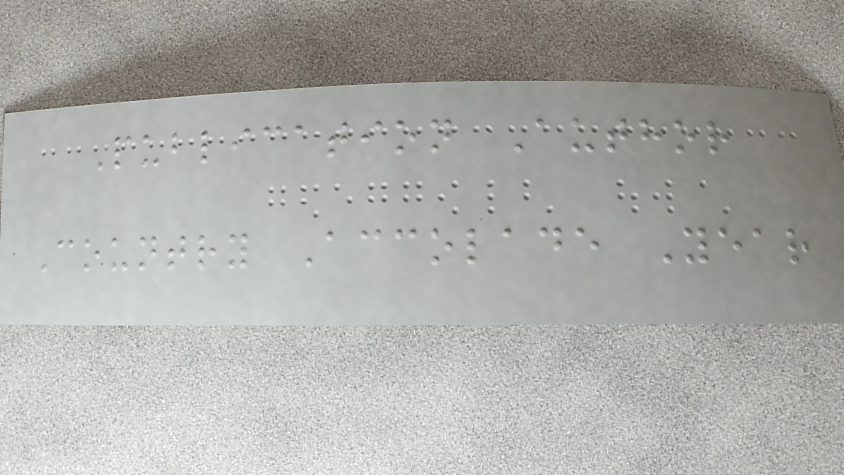Publication Author
Country Accolade Year
